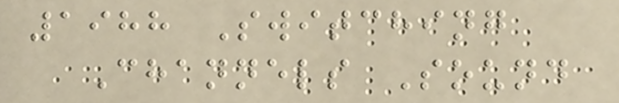1988 Switching
Channels Sound
